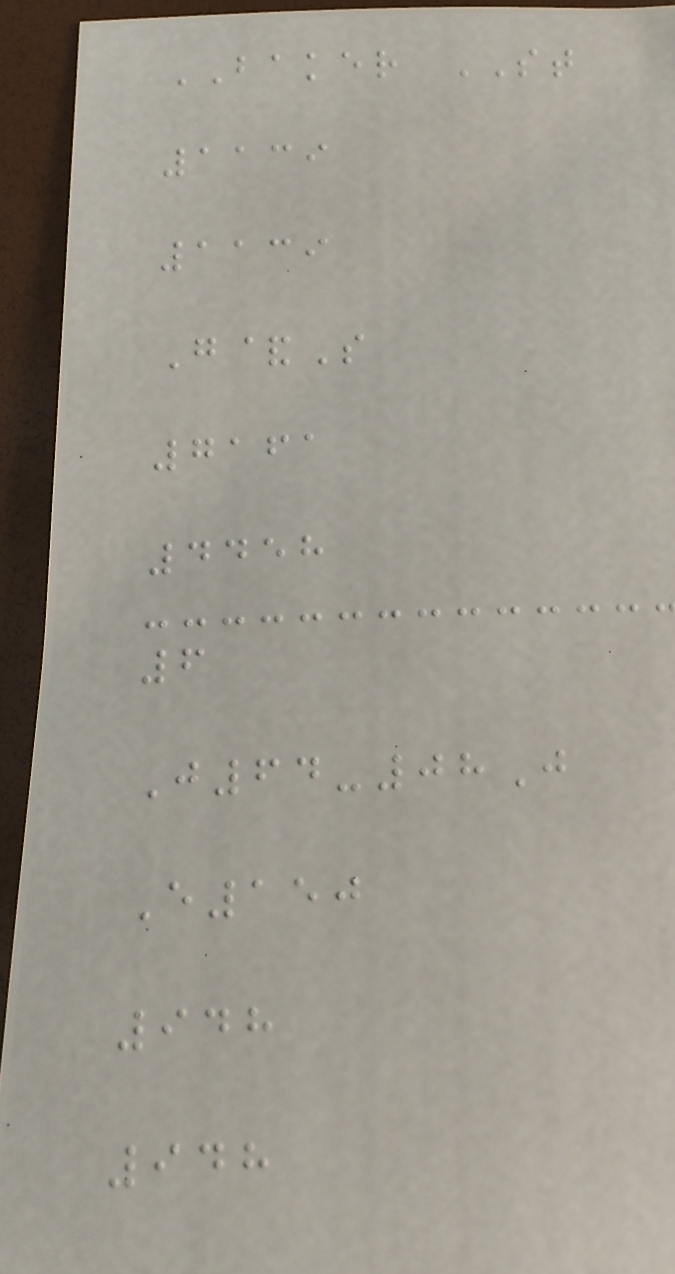BAKER ST
1139
1139
G&S
7161
4458
6
J64-08J
E150
948
948
